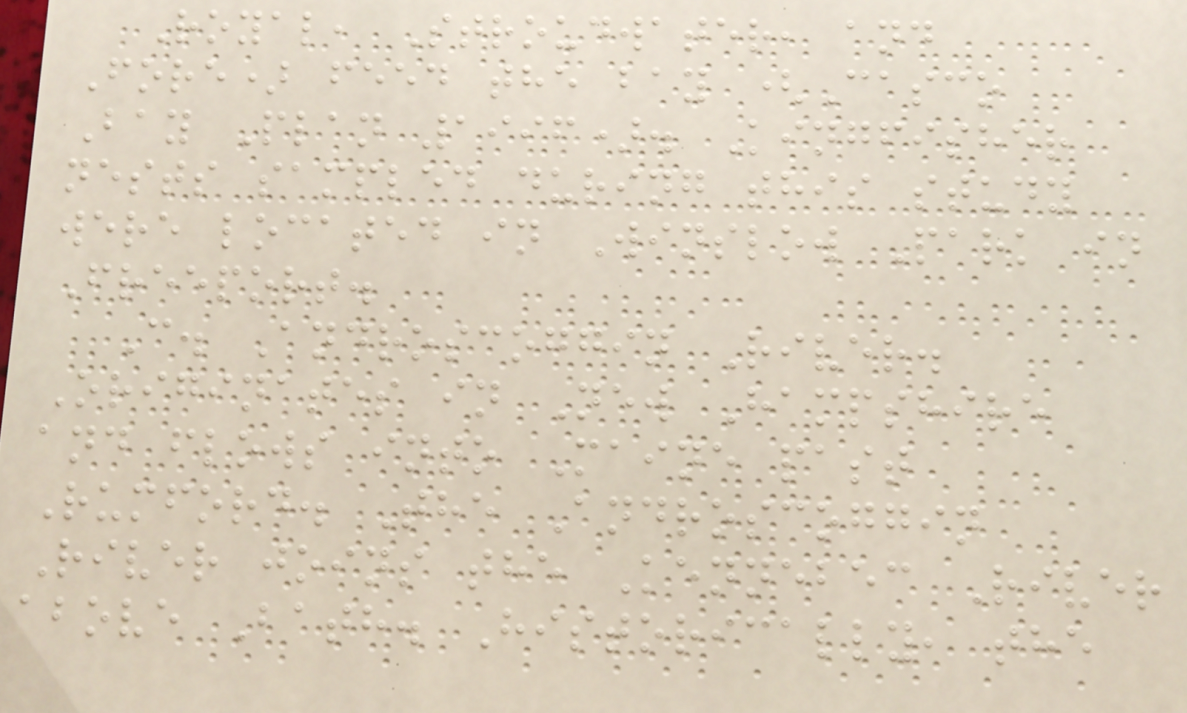Royal, Stroudwater, and
Fore) feed the bay (Casco
Bay Plan 1996). Kingfisher
nests sampled during this study
were located in Winslow Park in
Freeport.
C. Androscoggin River.
Originates in New Hampshire
and flows into Maine past
Rumford. The Androscoggin
River joins the Kennebec River
above Bath. Historically, the
